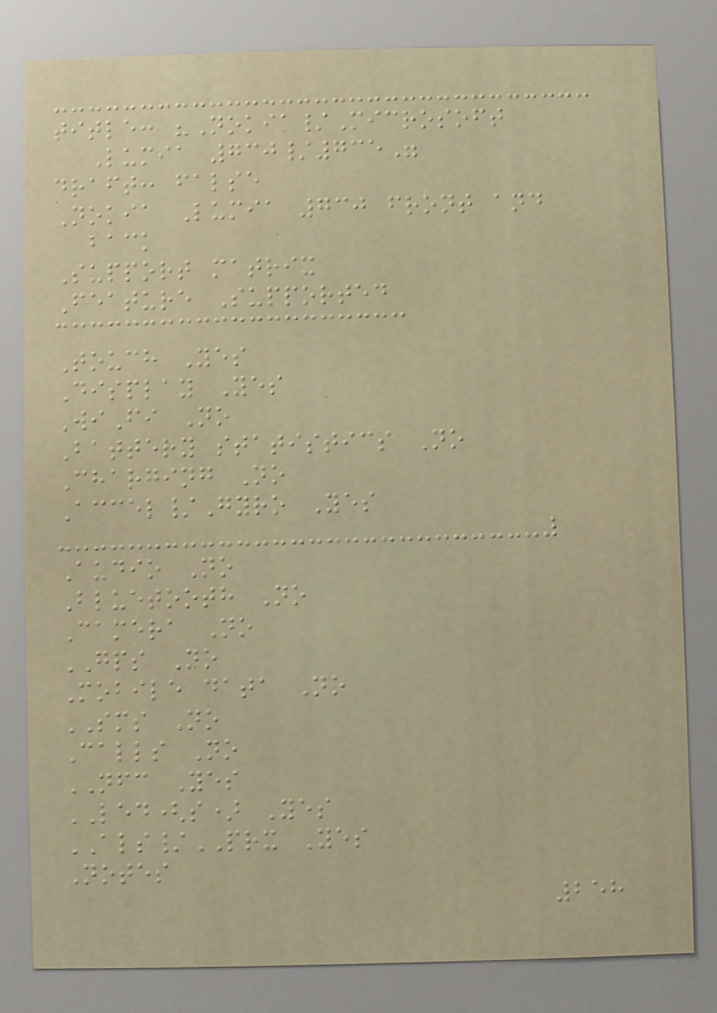title: "Nokia/Microsoft
Lumia 730/735"
draft: false
Nokia Lumia 730 front and
back
Support matrix
Feature Supported
Touch Yes
Display Yes
WiFi No
Battery statistics No
Charging No
Accel/Gyro Yes
Audio No
Bluetooth No
Camera No
GPS No
Mobile data No
SMS No
Calls No
NFC Yes
LED(s) Yes
ALS/PRX Yes
Notes
258
